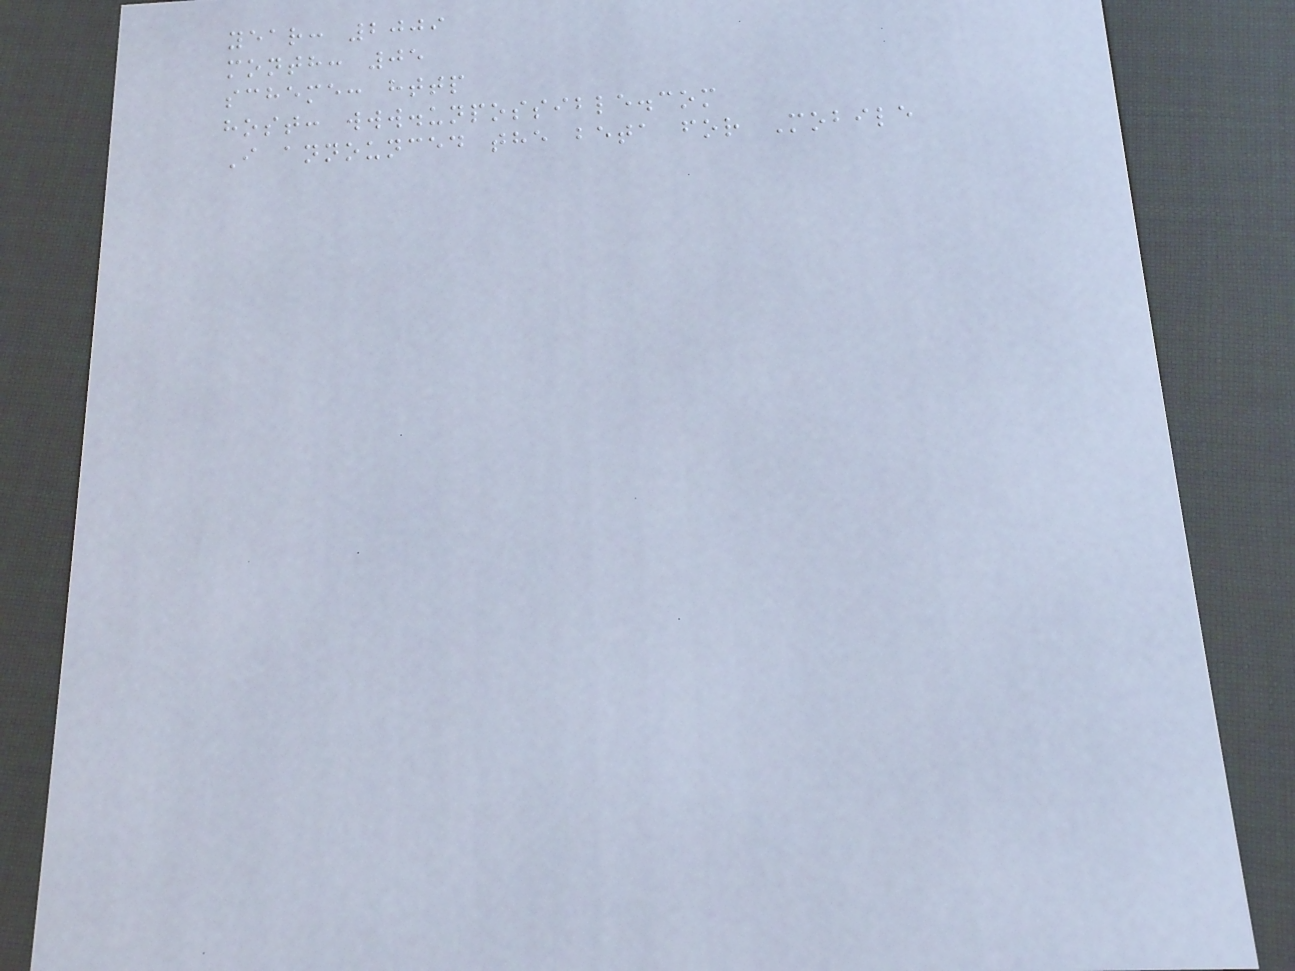year: 2009
month: 05
scheme: http
host: www.unpossible.com
I announced the beta for Mobile
